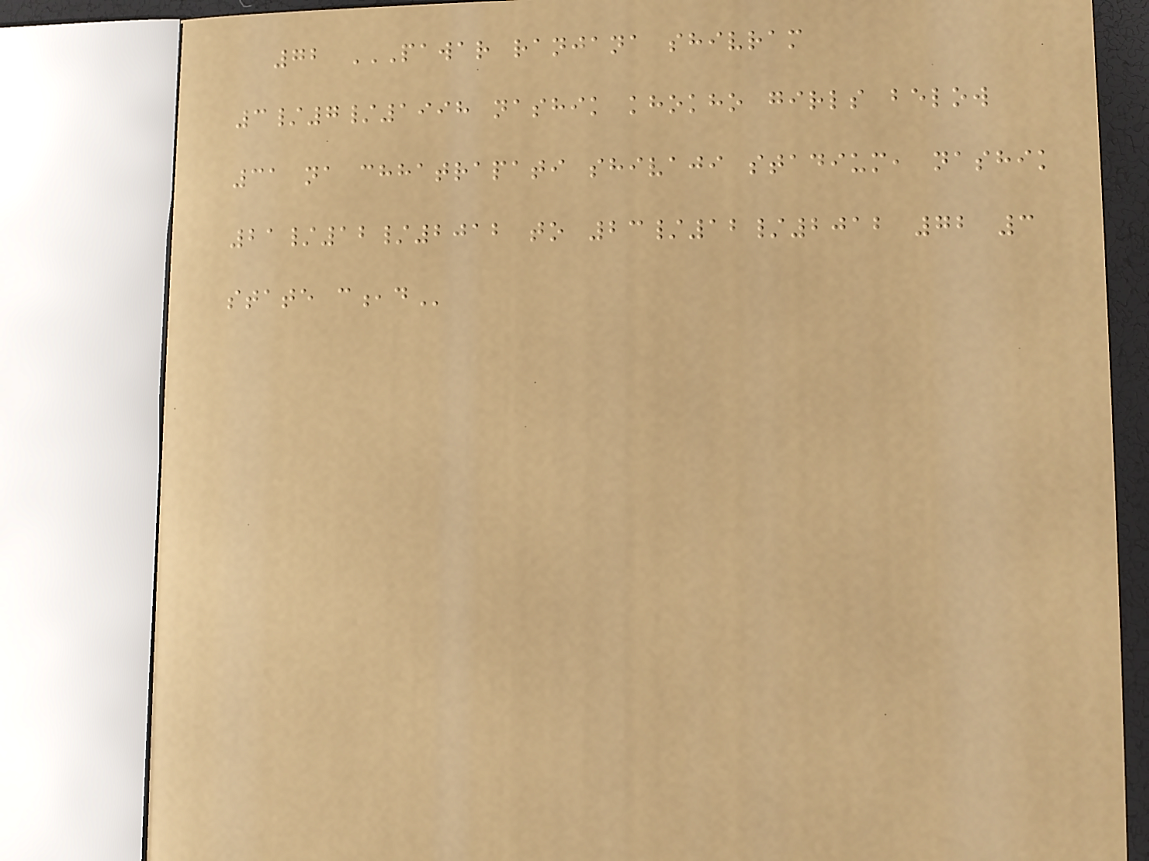72 PAWAR RANJANA SHIVRAM
3/7/1998 NASHIK KHOKHO GIRLS BELOW
31 NA CHHATRAPATI SHIVAJI STADIUM, NASHIK
21/12/2012 TO 23/12/2012 72 3
STATE C,D
